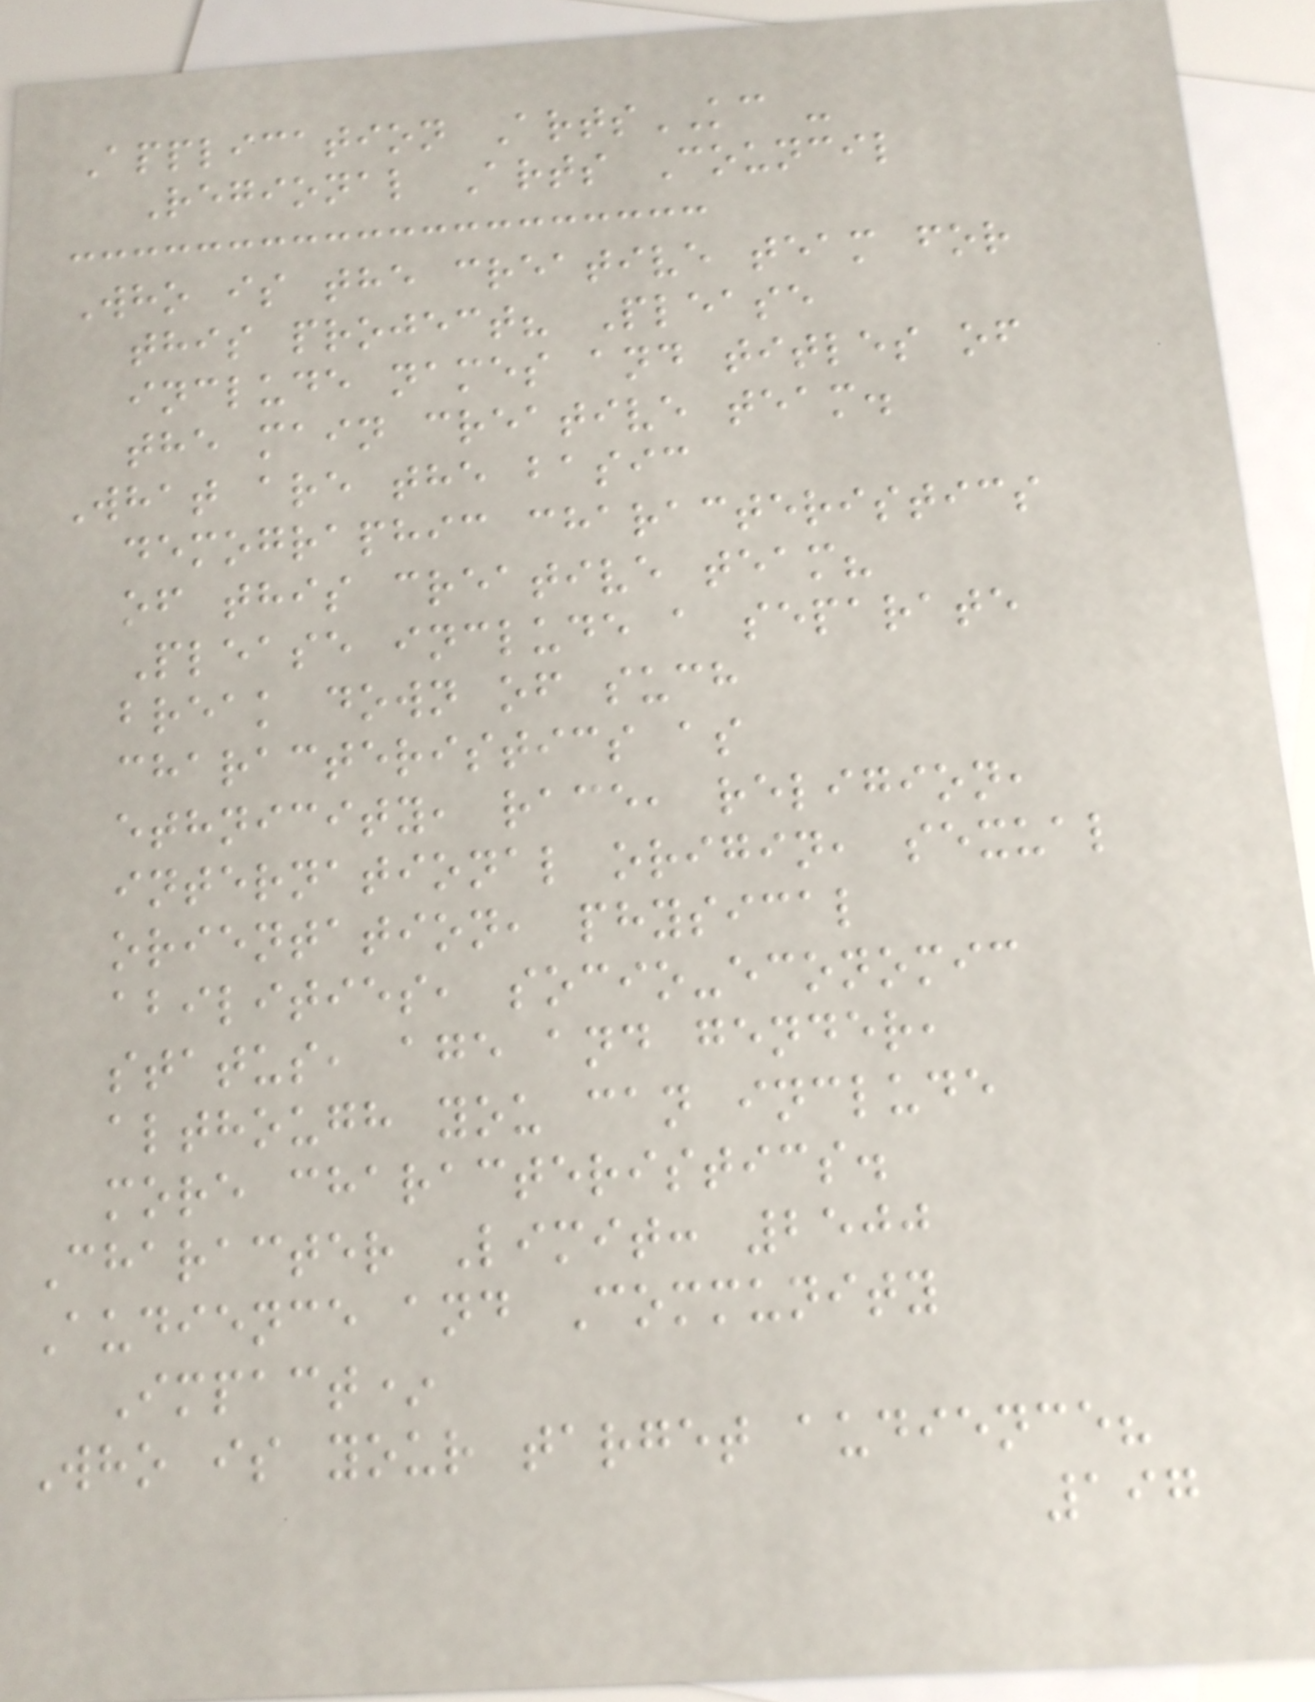Application ArtsKC -
Regional Arts Council
Who is the creative team for
this project? Please
include names and titles of
the main creative team.
What are the basic
demographic characteristics
of this creative team?
Please include a separate
break down of such
characteristics as
ethnicity, race, religion,
international origin, sexual
orientation, physical
abilities, socio-economic
status, age and gender,
although you can include
more characteristics.
Character Limit: 2500
Audience and Community
Impact*
Who is your target audience?
197
